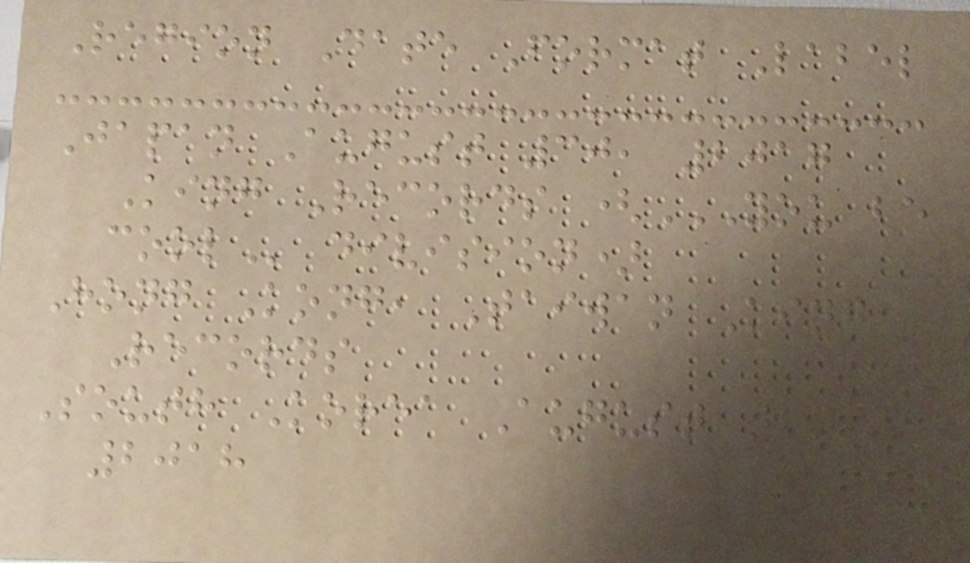Region Date Format Label
Japan August 30, 2017
King Records (YOU BE
COOL division)
Hong Kong, Taiwan King
Records
South Korea August 24,
2018
